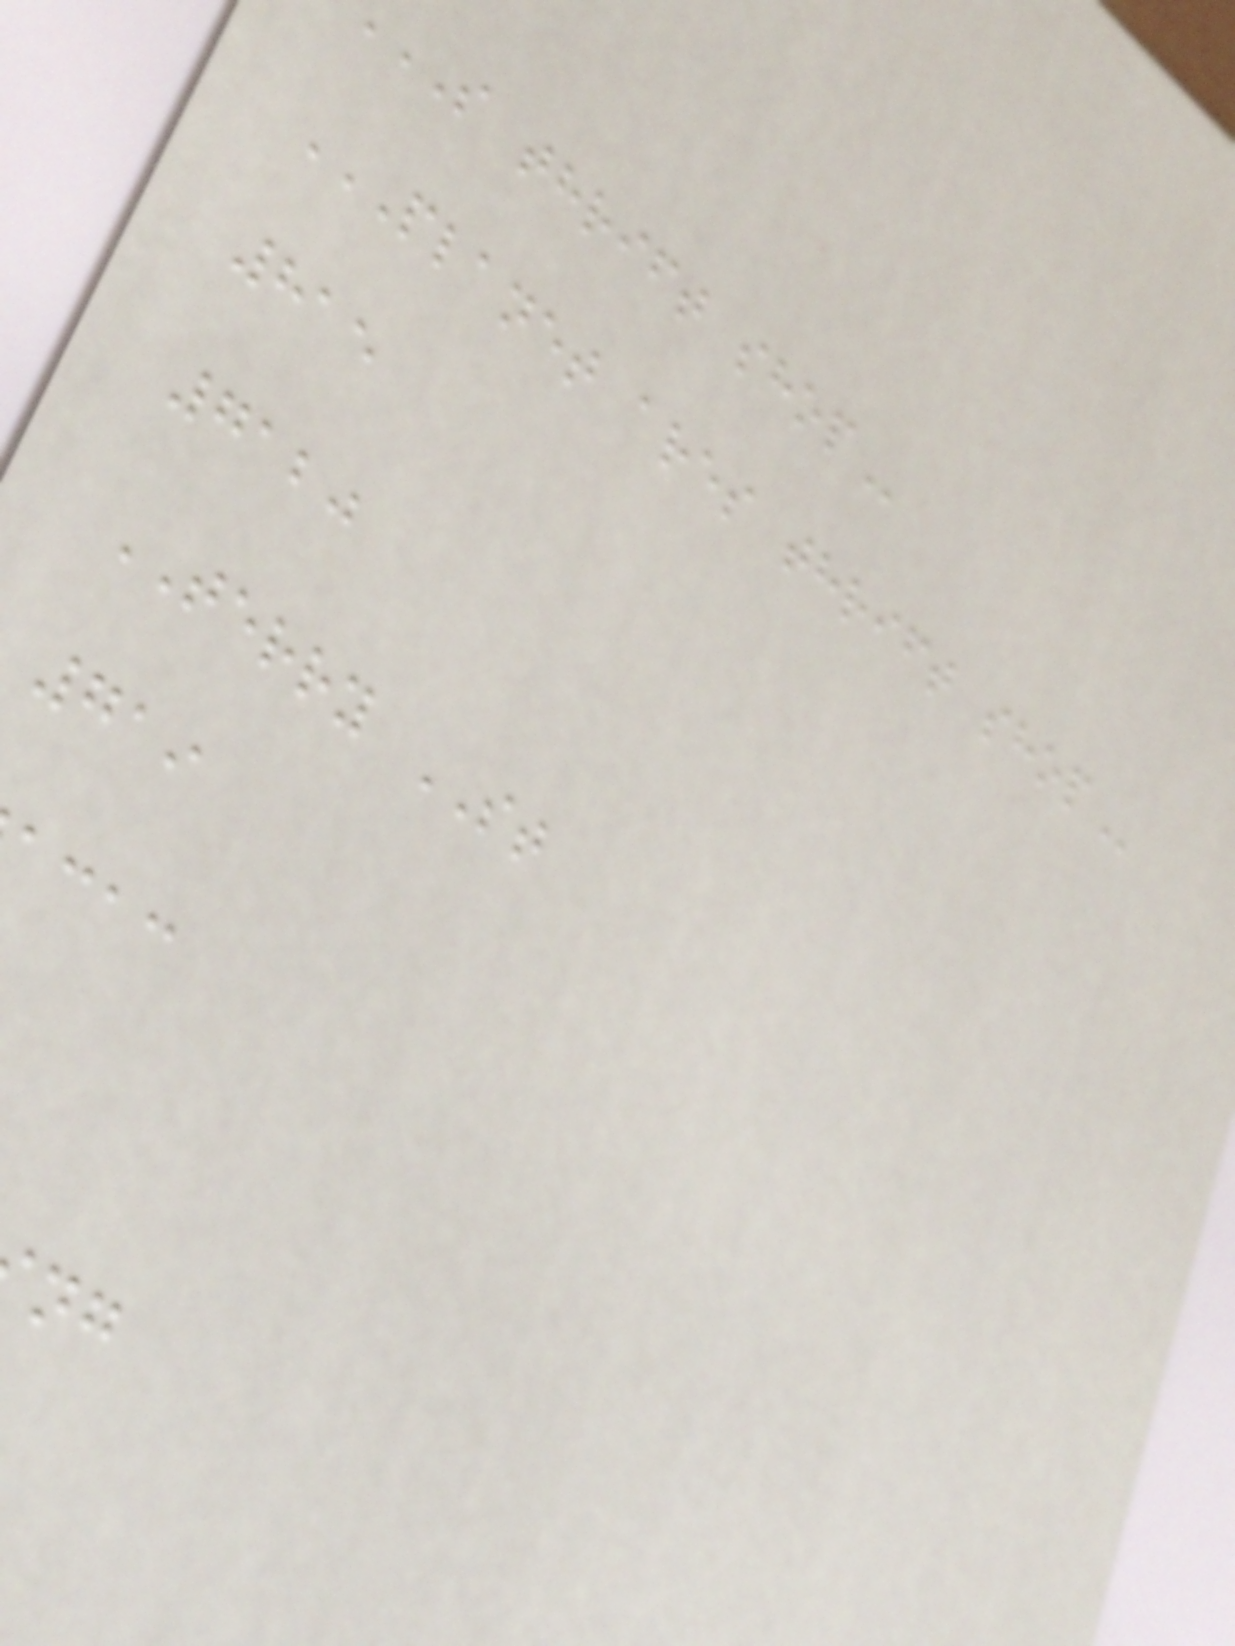S thrift
PLANET ARES THRIFT SHOP
815
7120
TERRY ST
719
acac
